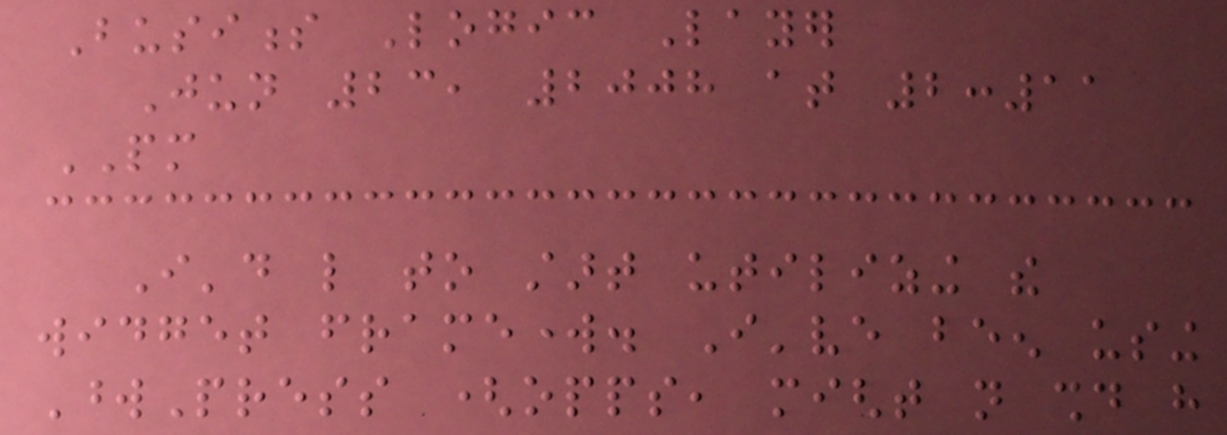Business Logic Layer
Jun 23, 2008 at 2:11
PM
I'd like to start utilizing the
widget framework. I've been using
WordPress (opps, might not should have
